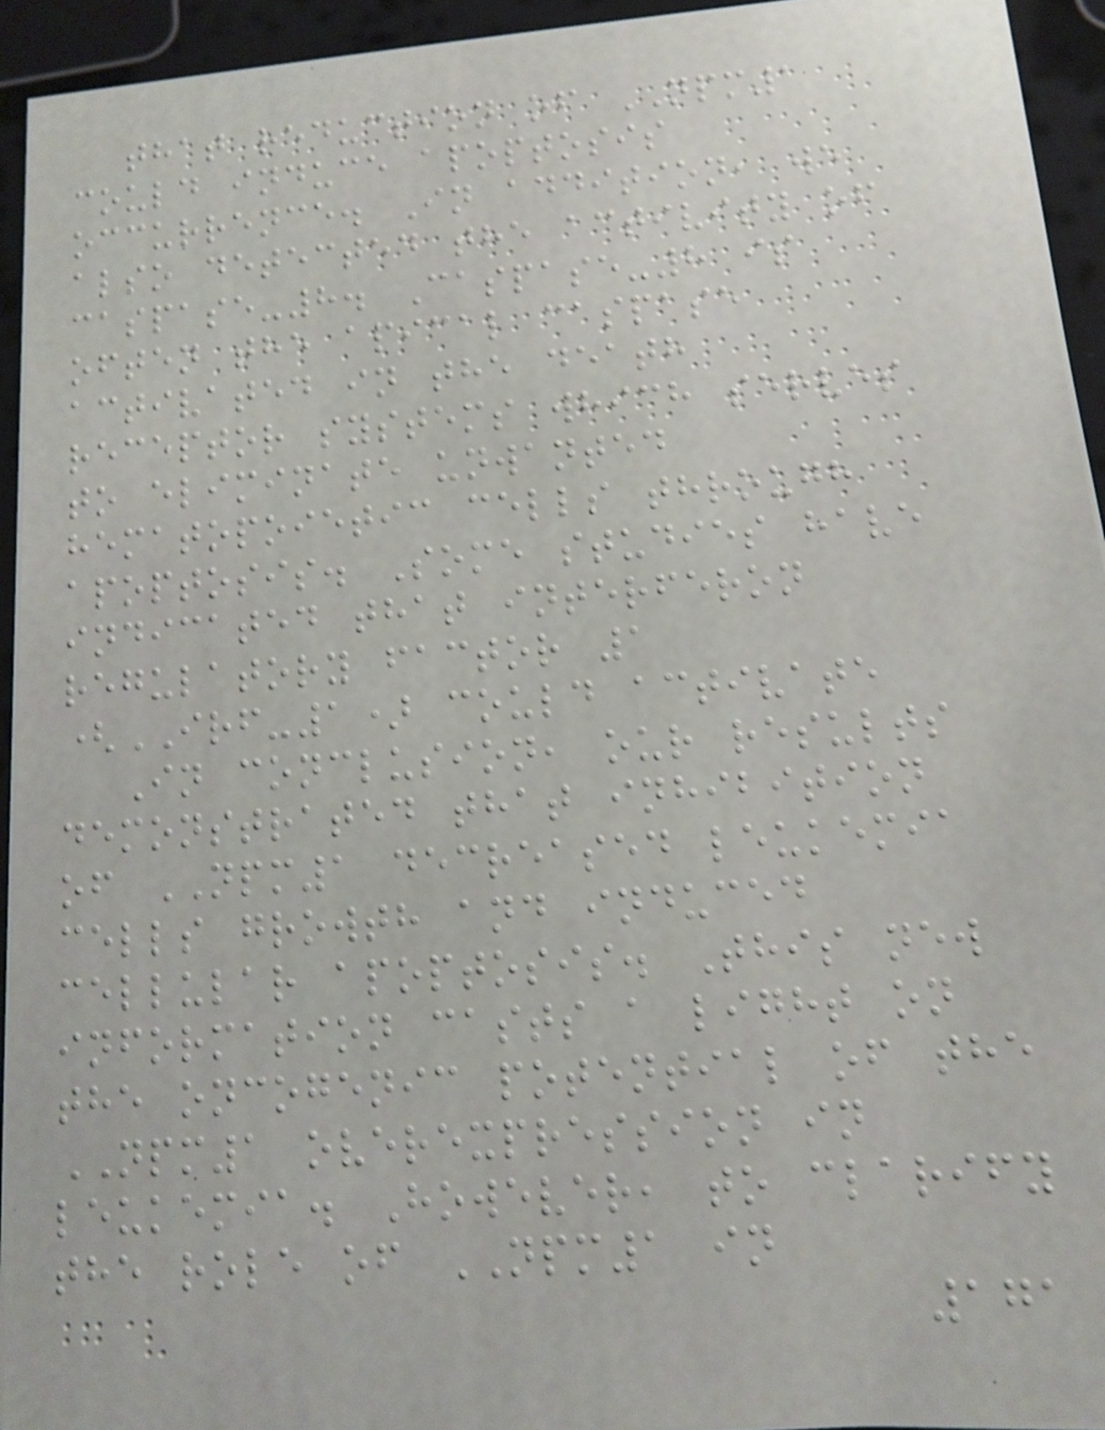that reduction of NPM1
could induce apoptosis
occurrence. In addition, we
also detected the activity of
caspase-8. Caspase-8 is
often the apical caspase
activated in the death
receptor systems which serves
to eliminate unwanted
hematopoietic cells through
apoptosis. Some studies have
indicated that interferon
regulatory factor 1
(IRF-1) could activate
In conclusion, our results
demonstrated that inhibition
of NPM1 decreased leukemia
cells growth and induced
cellular apoptosis. This new
information casts a light on
the oncogenic potential of the
NPM1 overexpression in
leukemia. However, to clarify
the role of NPM1 in
171
